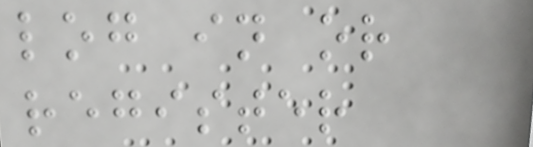log in or
register
